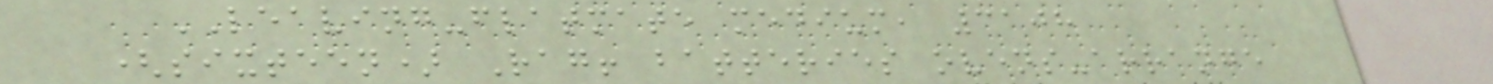LEAVING-flatmate medium, 3108
(sixteen) Rag! batteries ovens-arrange
